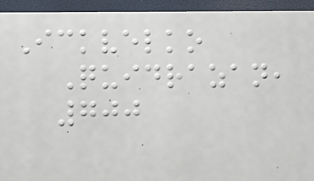Ickvelko
Quidrazan,
700
